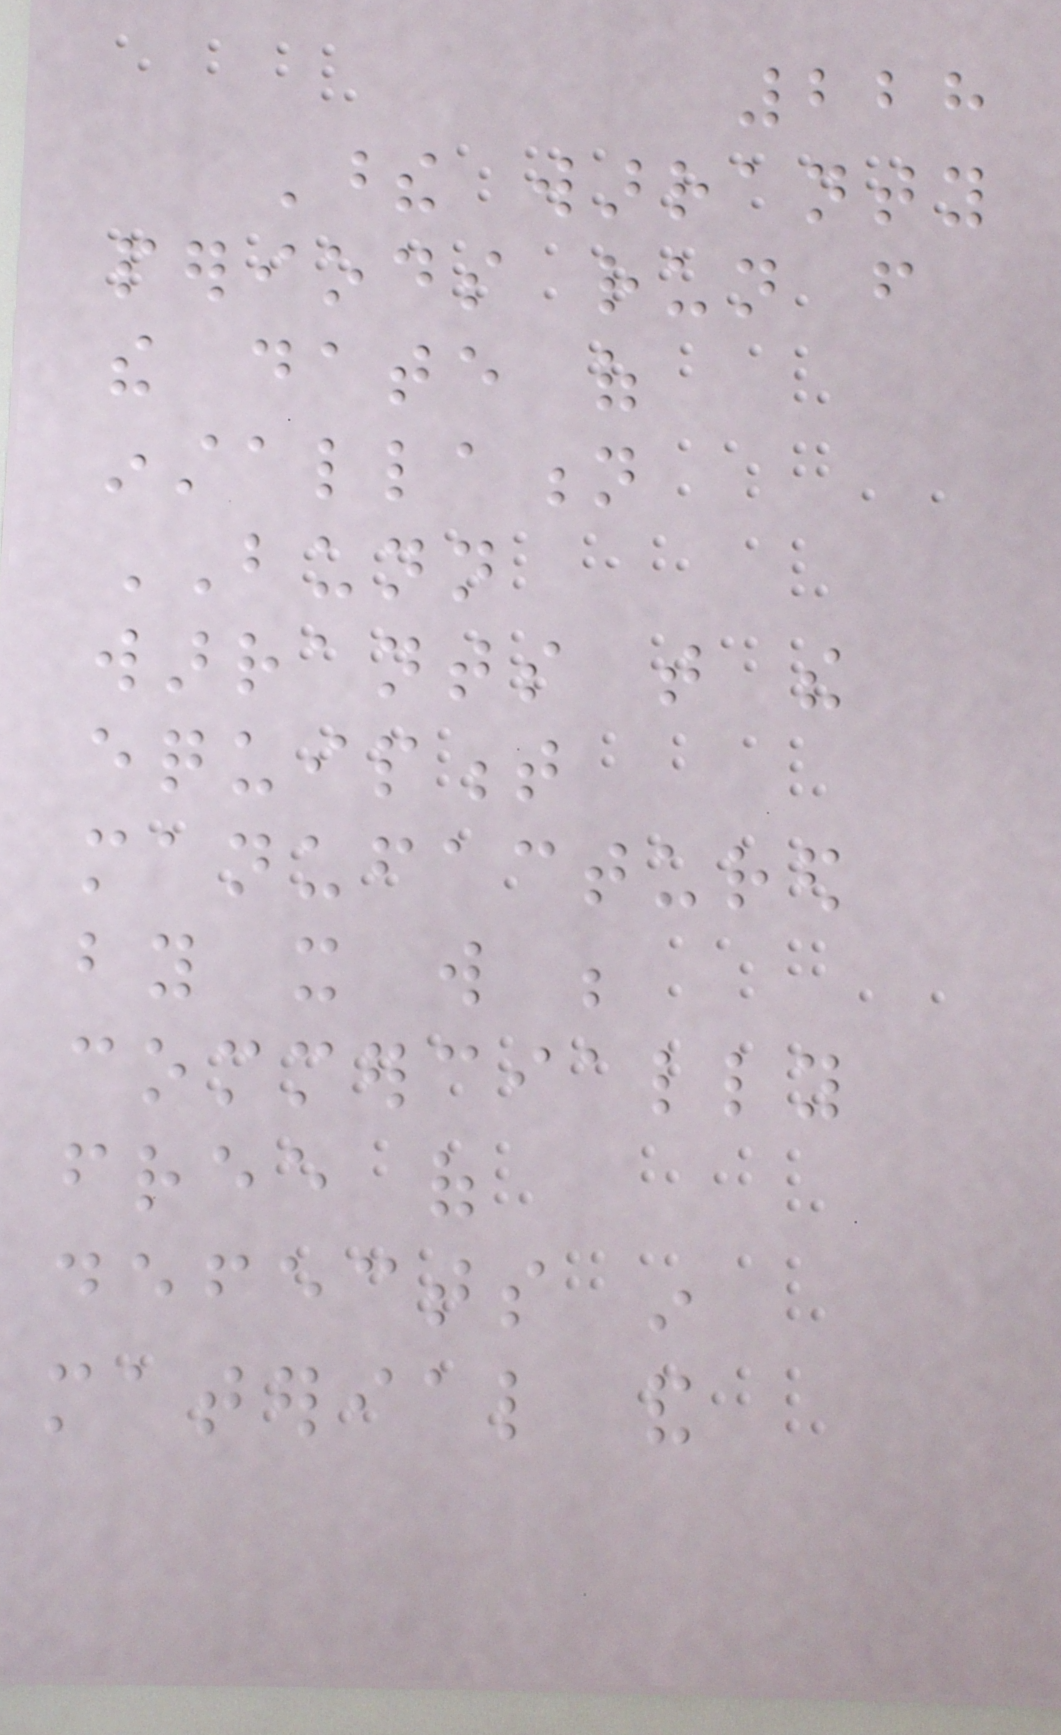228
These warranty
periods run from
the date of
installation
BUNN
warrants that the
equipment
manufactured
by it will be
commercially
free of
defects in
material and
